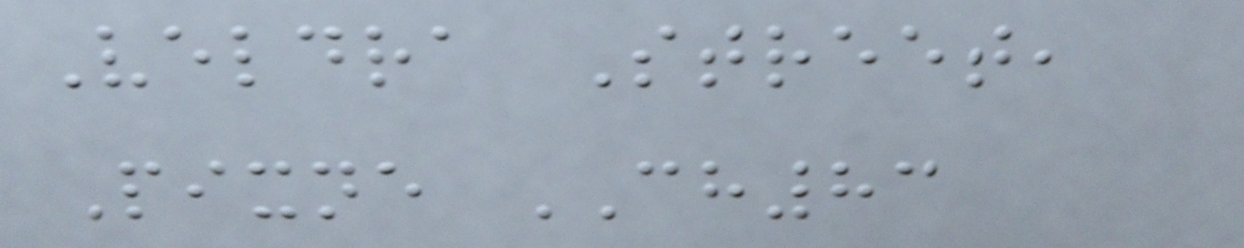Veldra Street,
Pixne CH83
